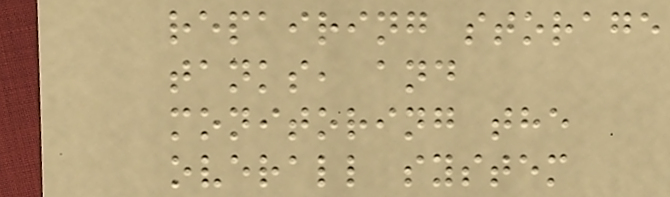repairing storage
tanks, and
monitoring the
overall system
